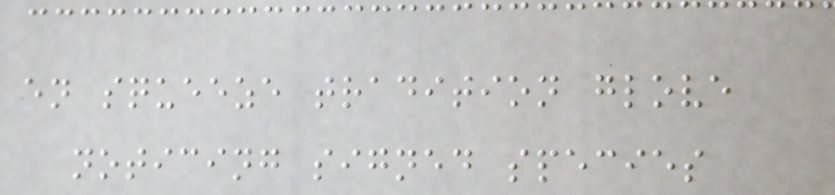en squeeze tradition glove
noticing signed species
